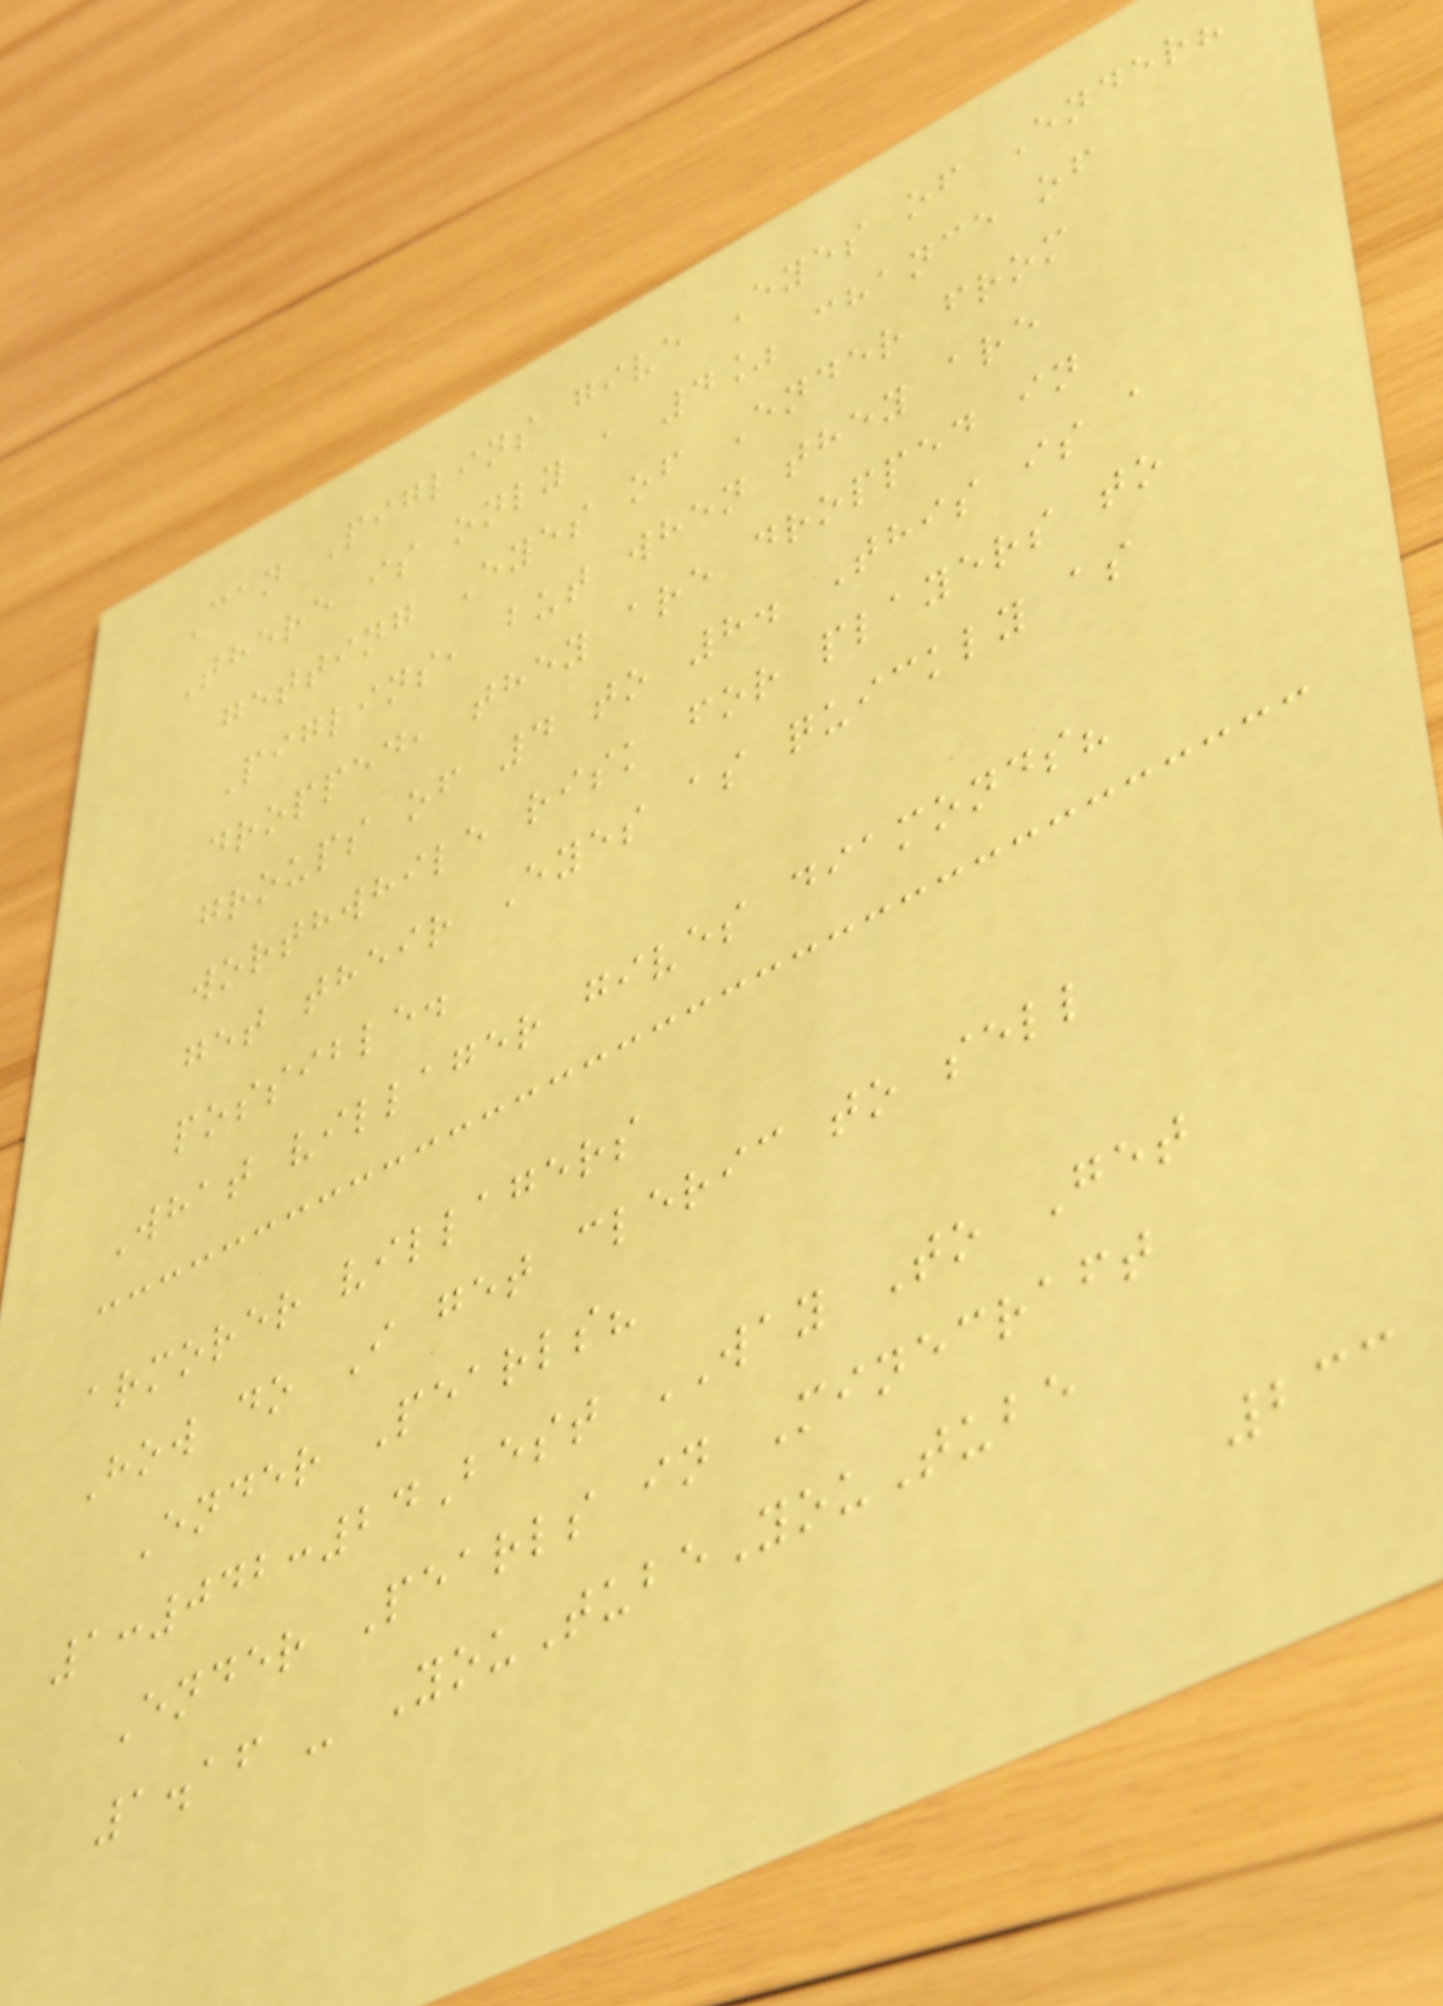Can Piglins give Eyes of Ender?
There is only a 4% chance of
getting Eyes of Ender from
Piglins, but when they are
dropped, they are dropped in
groups of 4 to 8. This is a
worthwhile risk for players to
get their Eyes as quickly as
possible.
What villager gives diamonds?
armorer villagers
How do I get cleric to sell
Ender Pearls?
1:042:24Best WAY To Get
Ender Pearls in Minecraft
1.16 - YouTubeYouTube
233
